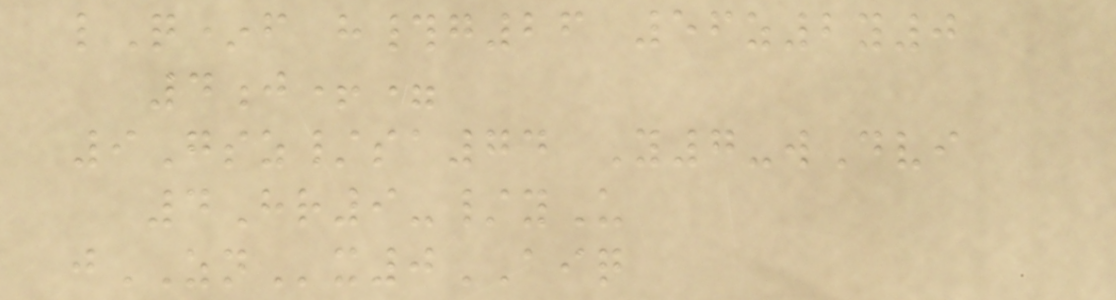lQ*f h#g26 56z2y0
4j+=
9Gsz/sa74 Y7-wDvi
4Hr9-/yU
jZNx0AIQ
